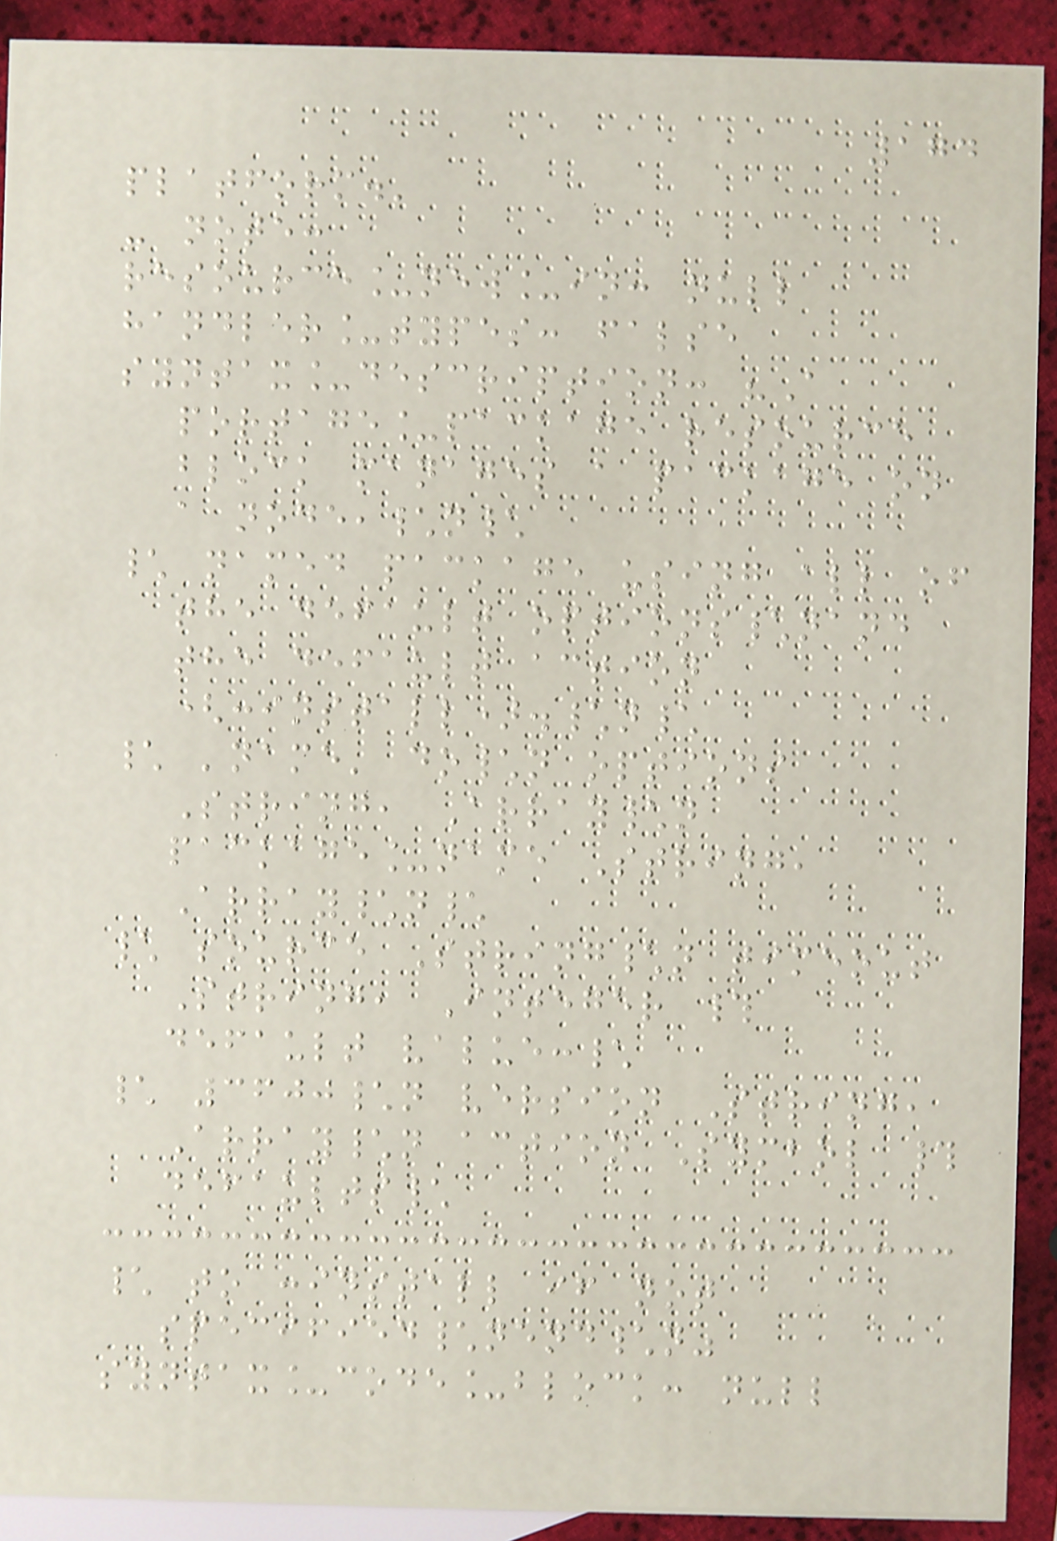174
platform.'
- note:
resource_new_in: null
handler_types: false
syntax_description: "A
portage_package resource
block manages a package on
a node,\n\
\ named package using all of
the default options\nand
the default action
(:install).\n\
\ 'name' do\n options
String, Array\n
package_name String,
Array\n\
\ source String\n timeout
String, Integer #
default value:\
\ 3600\n version String,
Array\n action Symbol #
defaults\
\ to :install if not
specified\nend\n"
syntax_code_block: null
